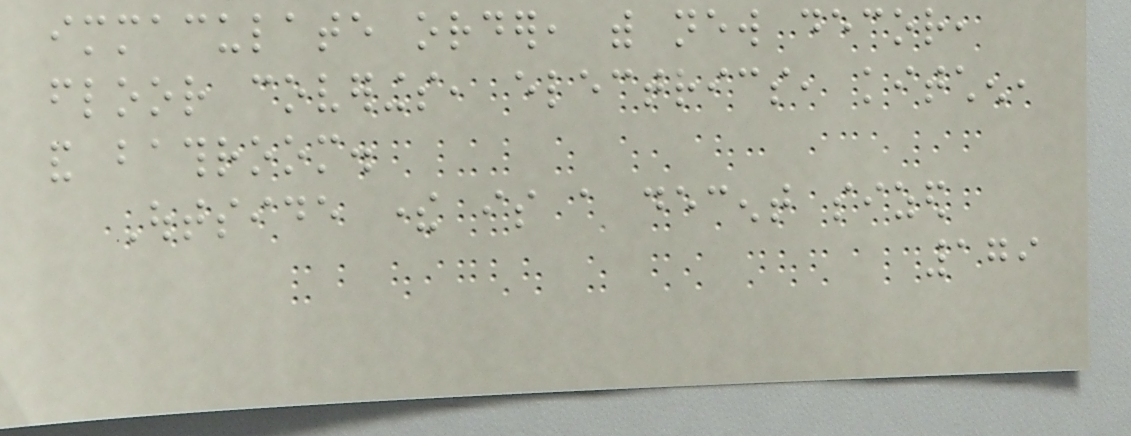immaculate order, with new decor,
floor coverings, electrics, kitchen,
and bathroom.
Outside there is a decent sized
179
